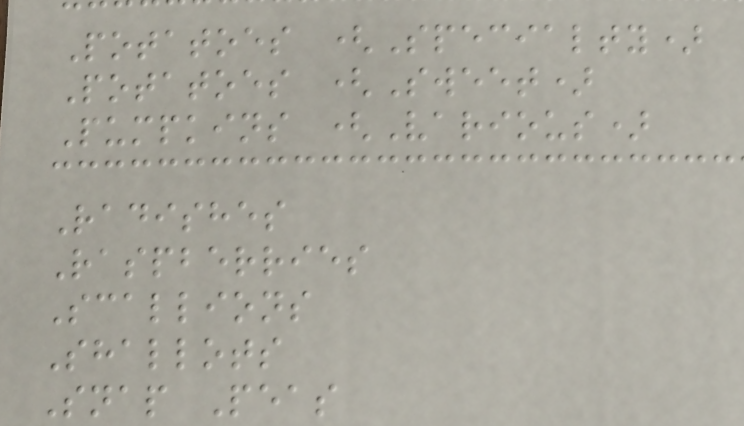Potatoes (Specialty)
Potatoes (Sweet)
Pumpkins (Various)
Radishes
Raspberries
Scallions
Shallots
Snap Peas
